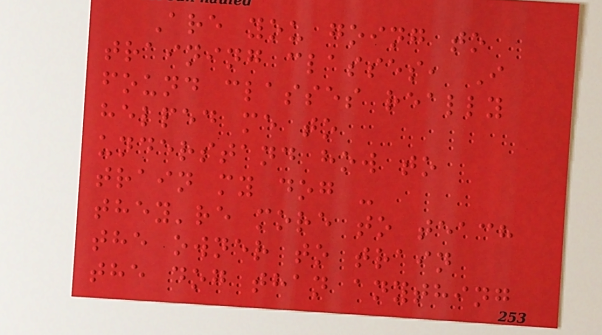Are you going to
training classes, I
found classes really
helped me to
understand how to
train my dog -
they're more to teach
the owner to train
the dog than anything
